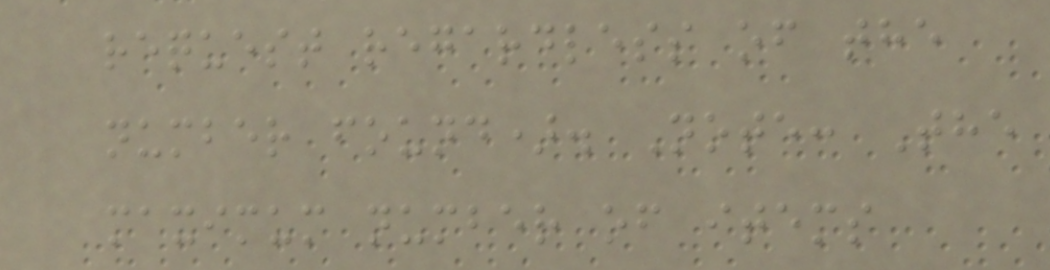request regardless of the
number found). Note: The
maximum number of items
